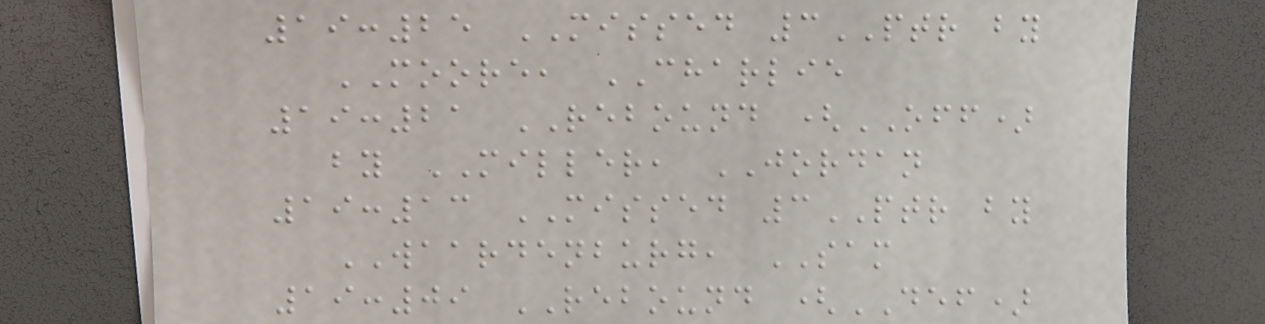19:25 MISSED 3PTR by
MOORE, CHARLIE
19:21 REBOUND (OFF)
by MILLER, JORDAN
19:13 MISSED 3PTR by
WAARDENBURG, SAM
19:09 REBOUND (DEF)
